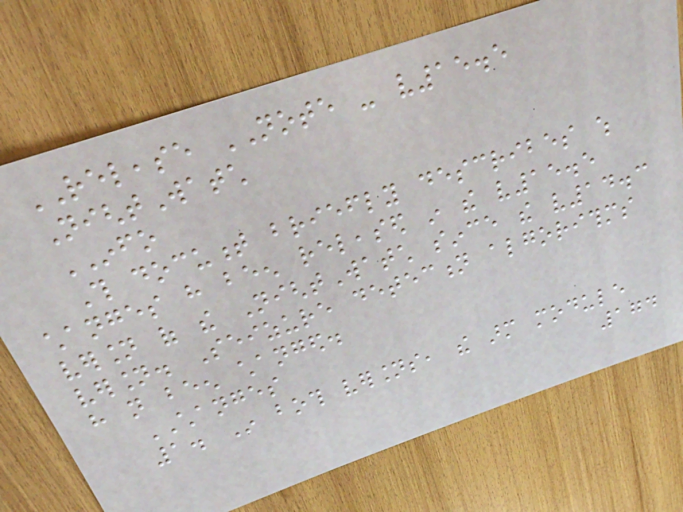RELEASE NOTE - v15.5
NightWatch
INFO
This document briefly describes which
changes have been released in the v15.5
version of the NightWatch since the v14.3
version. Seizure detection algorithms
have not been changed.
CHANGES
1. In both versions, the arm module
174
